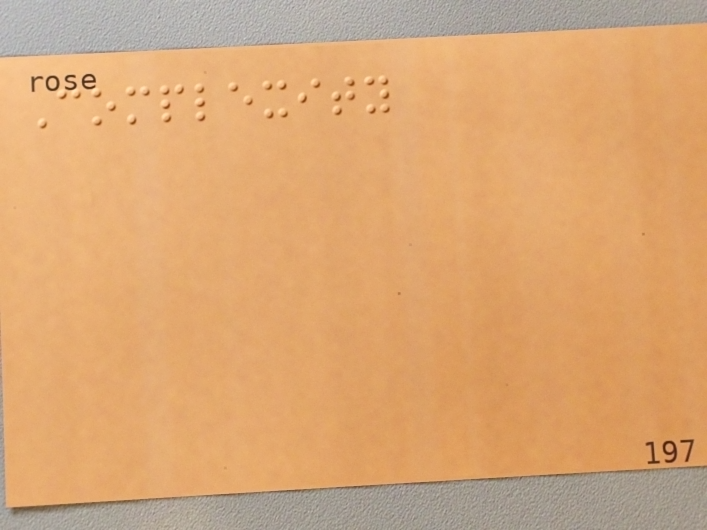Complexity
